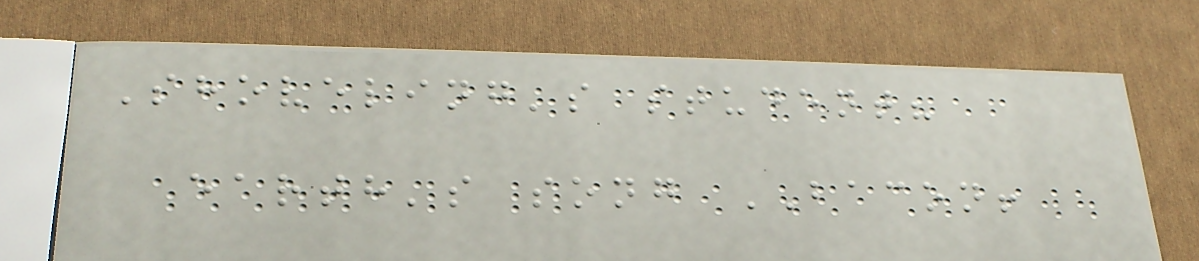Shoveling's student?
earth's song BACON!
